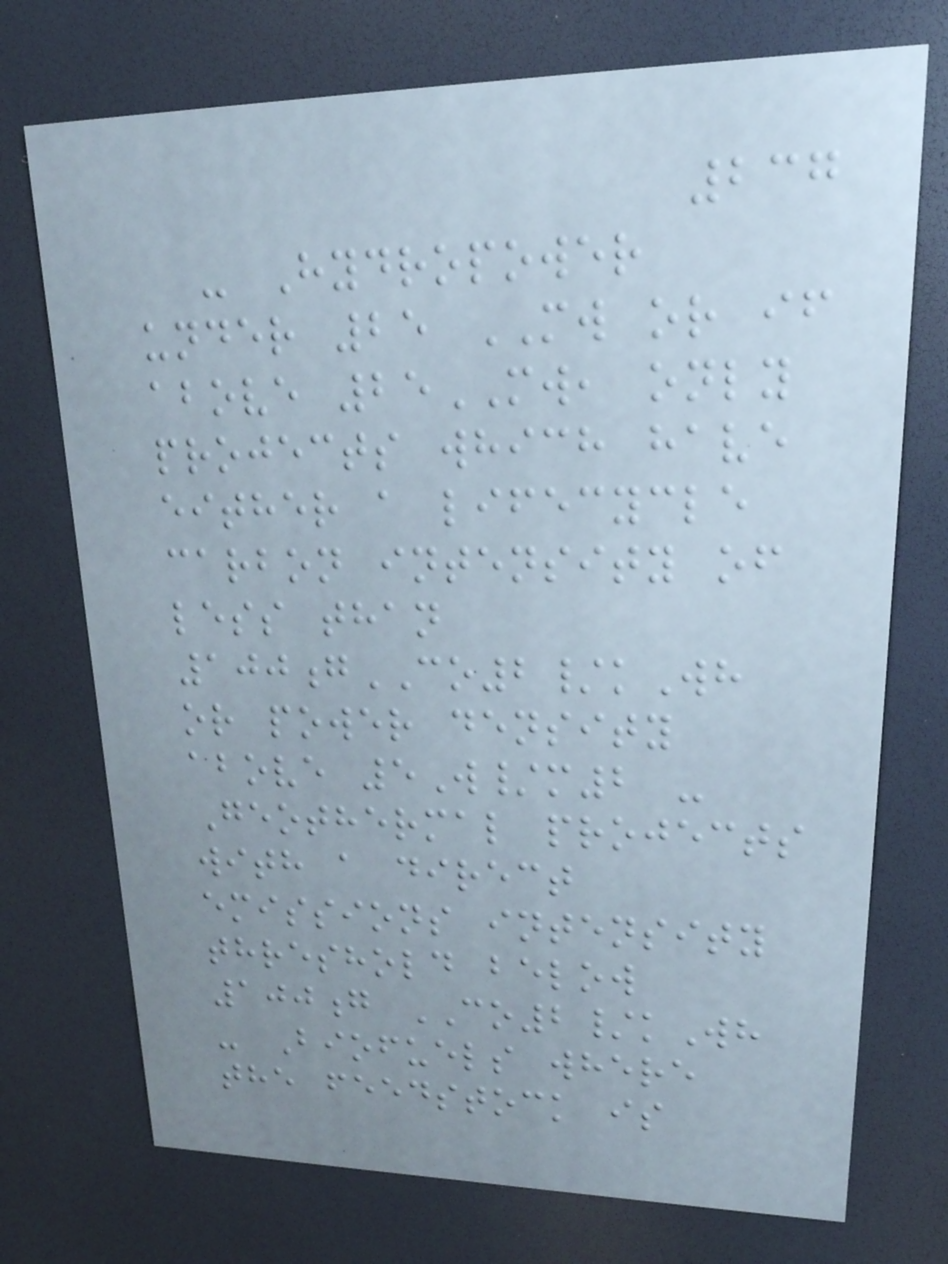237
- Hydropower
under 25 MW or if
above 25MW, only
projects which have
either a lifecycle
carbon intensity of
less than
100gCO2/kWh
or power density
above 5W/m2 -
Geothermal projects
with a direct
emissions intensity
threshold below
100g CO2/kWh
- Biofuels where
the feedstock is
